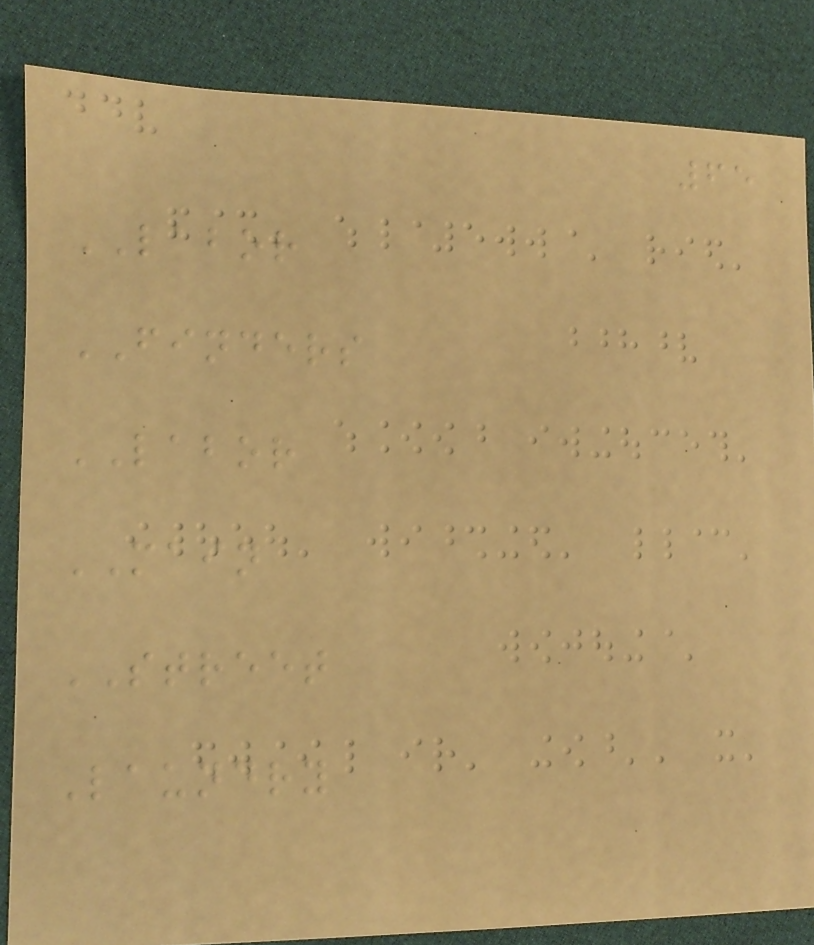65
LABOR
FINDERS
LABOR
MAIN
STREET
Laundry
